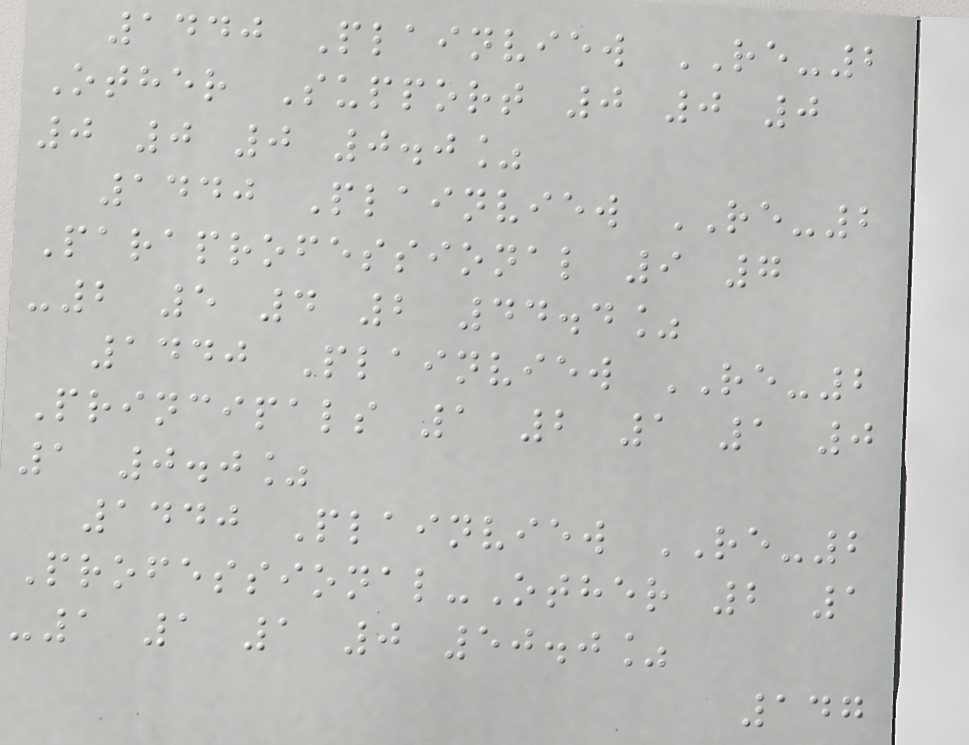1440 Plainview RE-2
Other Support 0 0 0
0 0 0 0.0%
1440 Plainview RE-2
Paraprofessional 9 7
-2 5 4 2 44.4%
1440 Plainview RE-2
Principals 1 2 1 1 0
1 0.0%
1440 Plainview RE-2
Professional-Other 2 1
-1 1 1 0 50.0%
147
